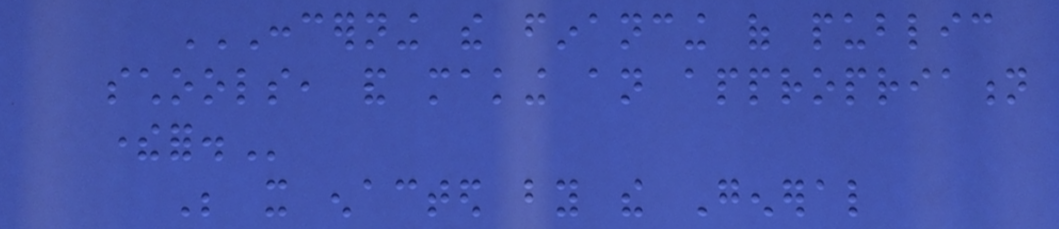CONCERNING THE FINANCING OF PUBLIC
SCHOOLS, AND MAKING AN APPROPRIATION
THEREFOR.
Be it enacted by the General
